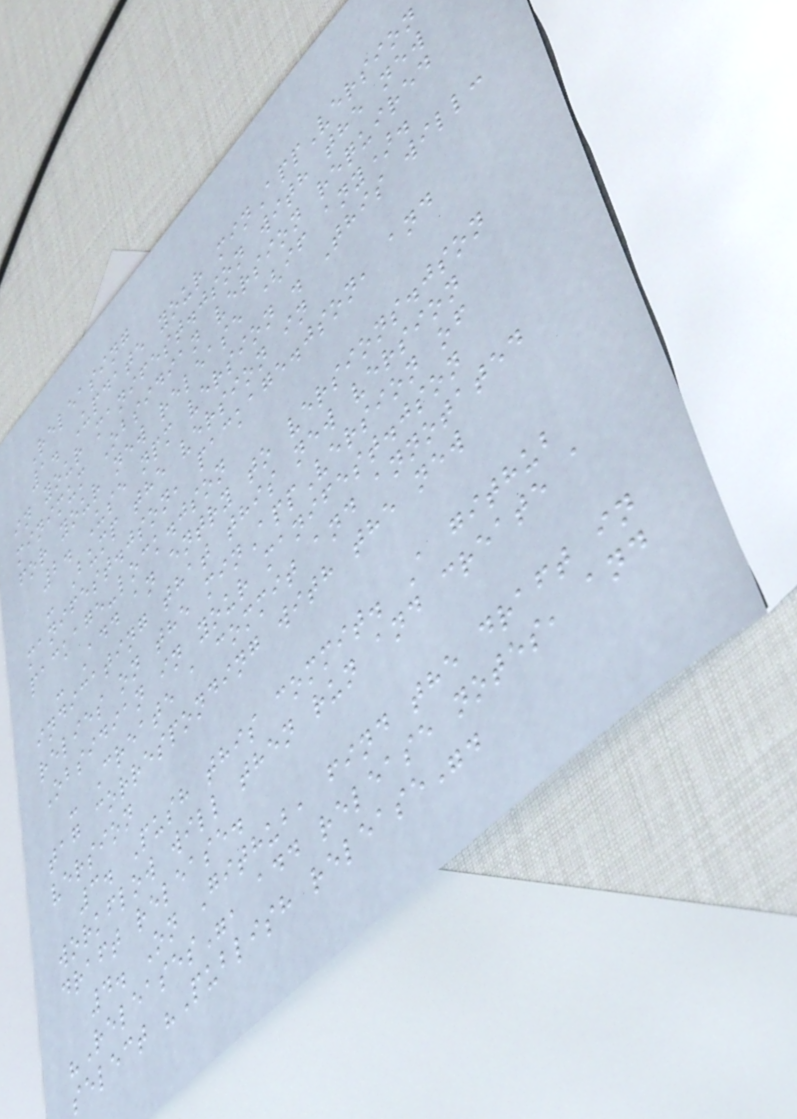Releasing
1. Update your minAppVersion
in your manifest.json with the new
minimum Obsidian version required
for your new release (if any).
2. Use npm version . This will:
- Bump the version in
manifest.json, package.json, and
package-lock.json
- Add an entry to versions.json
indicating that this new version
relies on the minAppVersion of
Obsidian in your manifest.json
- Create a commit and annotated
tag corresponding with the new
version
3. Push this commit. A github
workflow will then run and create a
draft release.
4. On Github, find the draft in
"Releases", add release notes, and
select "Publish release".
